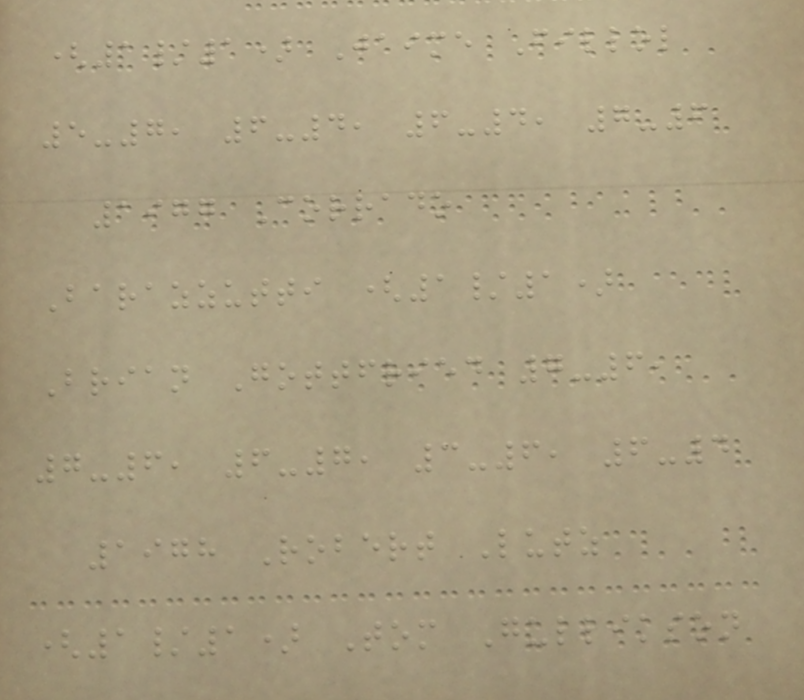(1/1) Jaime Fillol
5-7, 6-4, 6-4, 7-6
1977 Corrado
Barazzutti (1/1)
Brian Gottfried 7-6,
7-6, 6-7, 3-6, 6-4
1978 Robert Lutz
(1/1) Tom Gullikson
